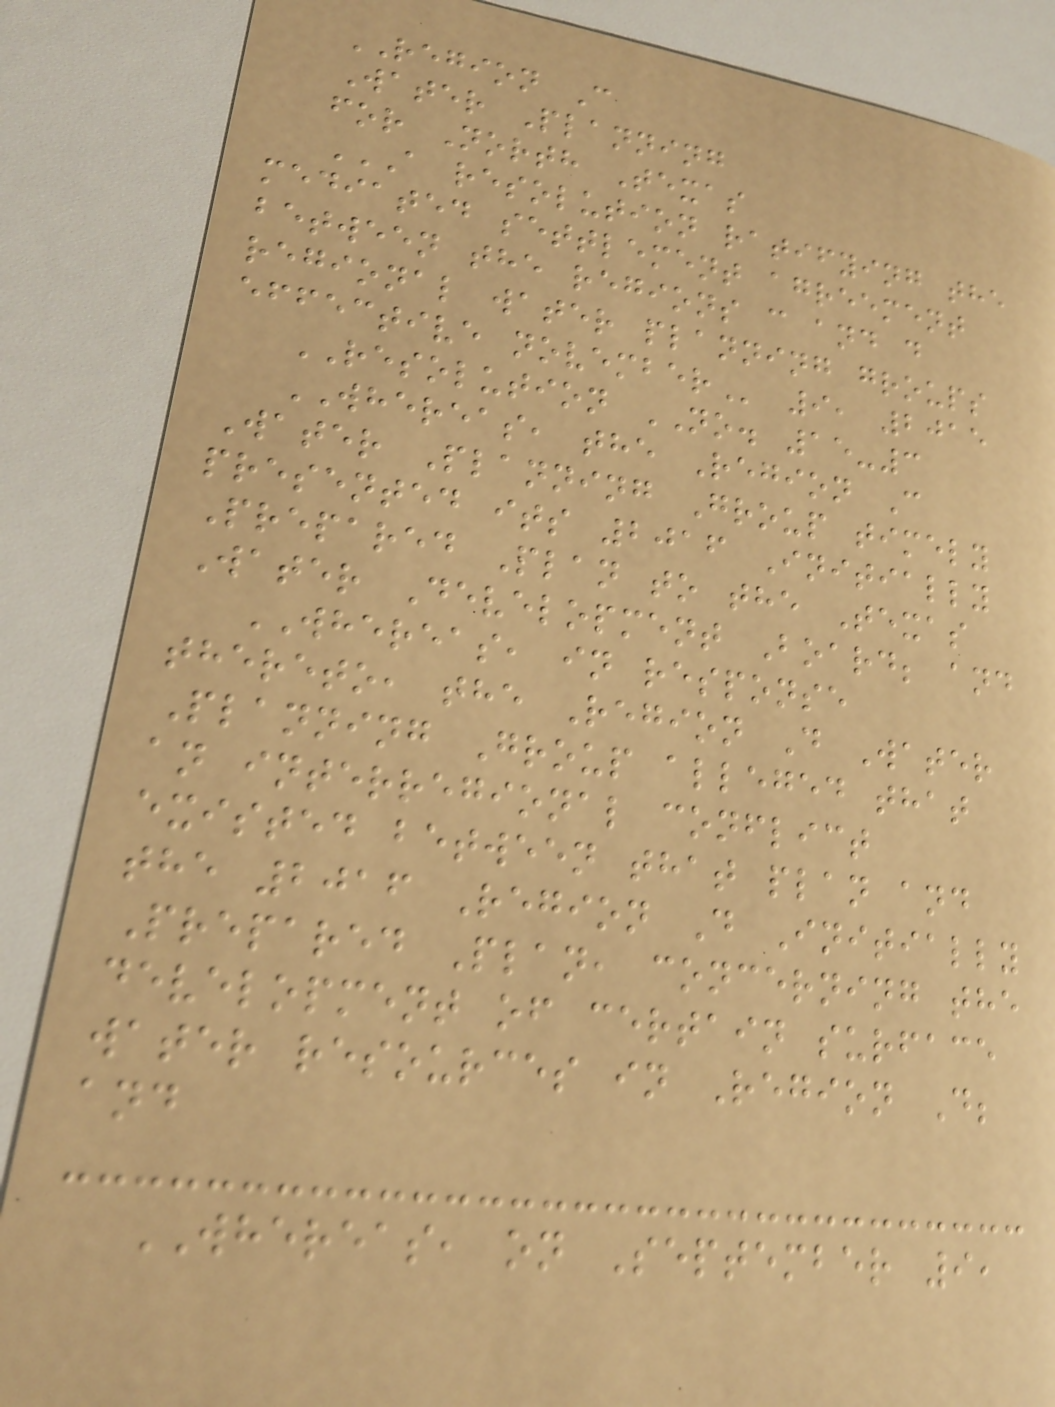REGION C
Water Planning
for North Texas
A RESOLUTION RATIFYING THE
MEDIATED SETTLEMENT AGREEMENT
BETWEEN THE REGIONS C AND D
REGIONAL WATER PLANNING GROUPS
EFFECTIVE NOVEMBER 9, 2015
RESOLUTION NO. 15-3
WHEREAS, the Region C
Water Planning Group timely
presented its 2016 Initially
Prepared Plan to the Texas
Water Development Board; and
WHEREAS, in response
thereto, the Region D Water
Planning Group alleged that
an interregional conflict
existed between that plan and
the 2016 Region D Initially
Prepared Plan, concerning the
development of certain surface
water resources in Region D;
and
WHEREAS, on September 9,
